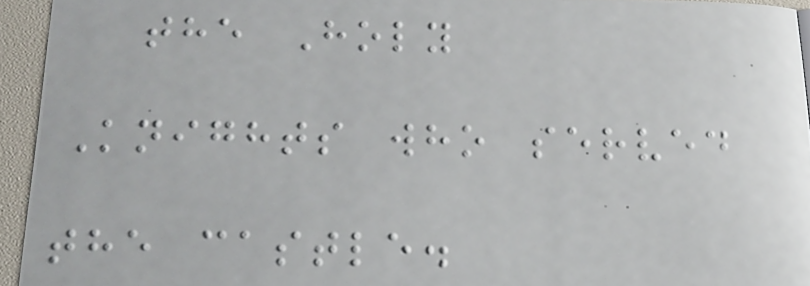the Holy
Knights who served
the castle.
